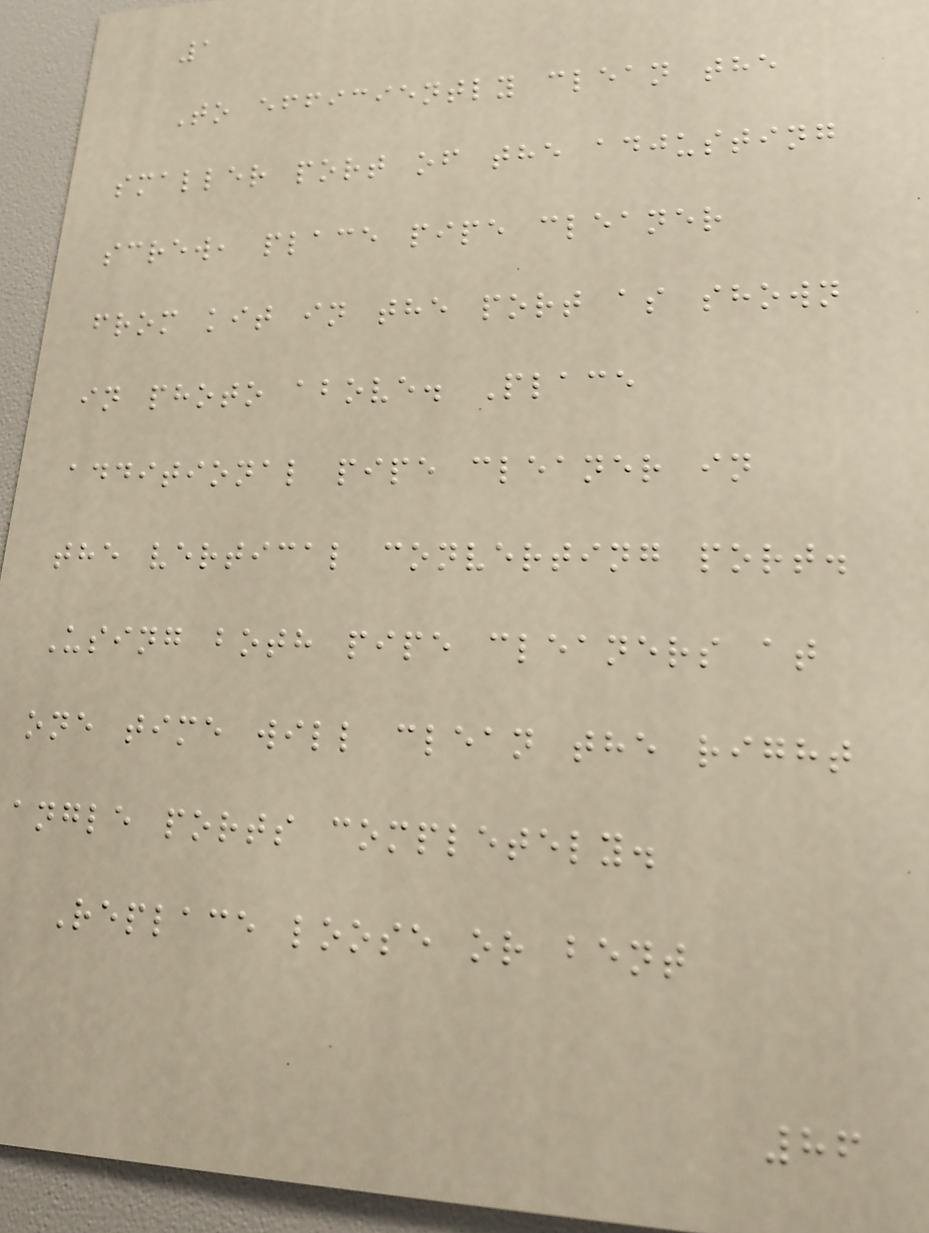1
To efficiently clean the
smaller port of the adjusting
screw, place pipe cleaner
from kit in the port as shown
in photo above. Place
additional pipe cleaner in
the vertical converting port.
Using both pipe cleaners at
one time will clean the right
angle ports completely.
Replace loose or bent
86
